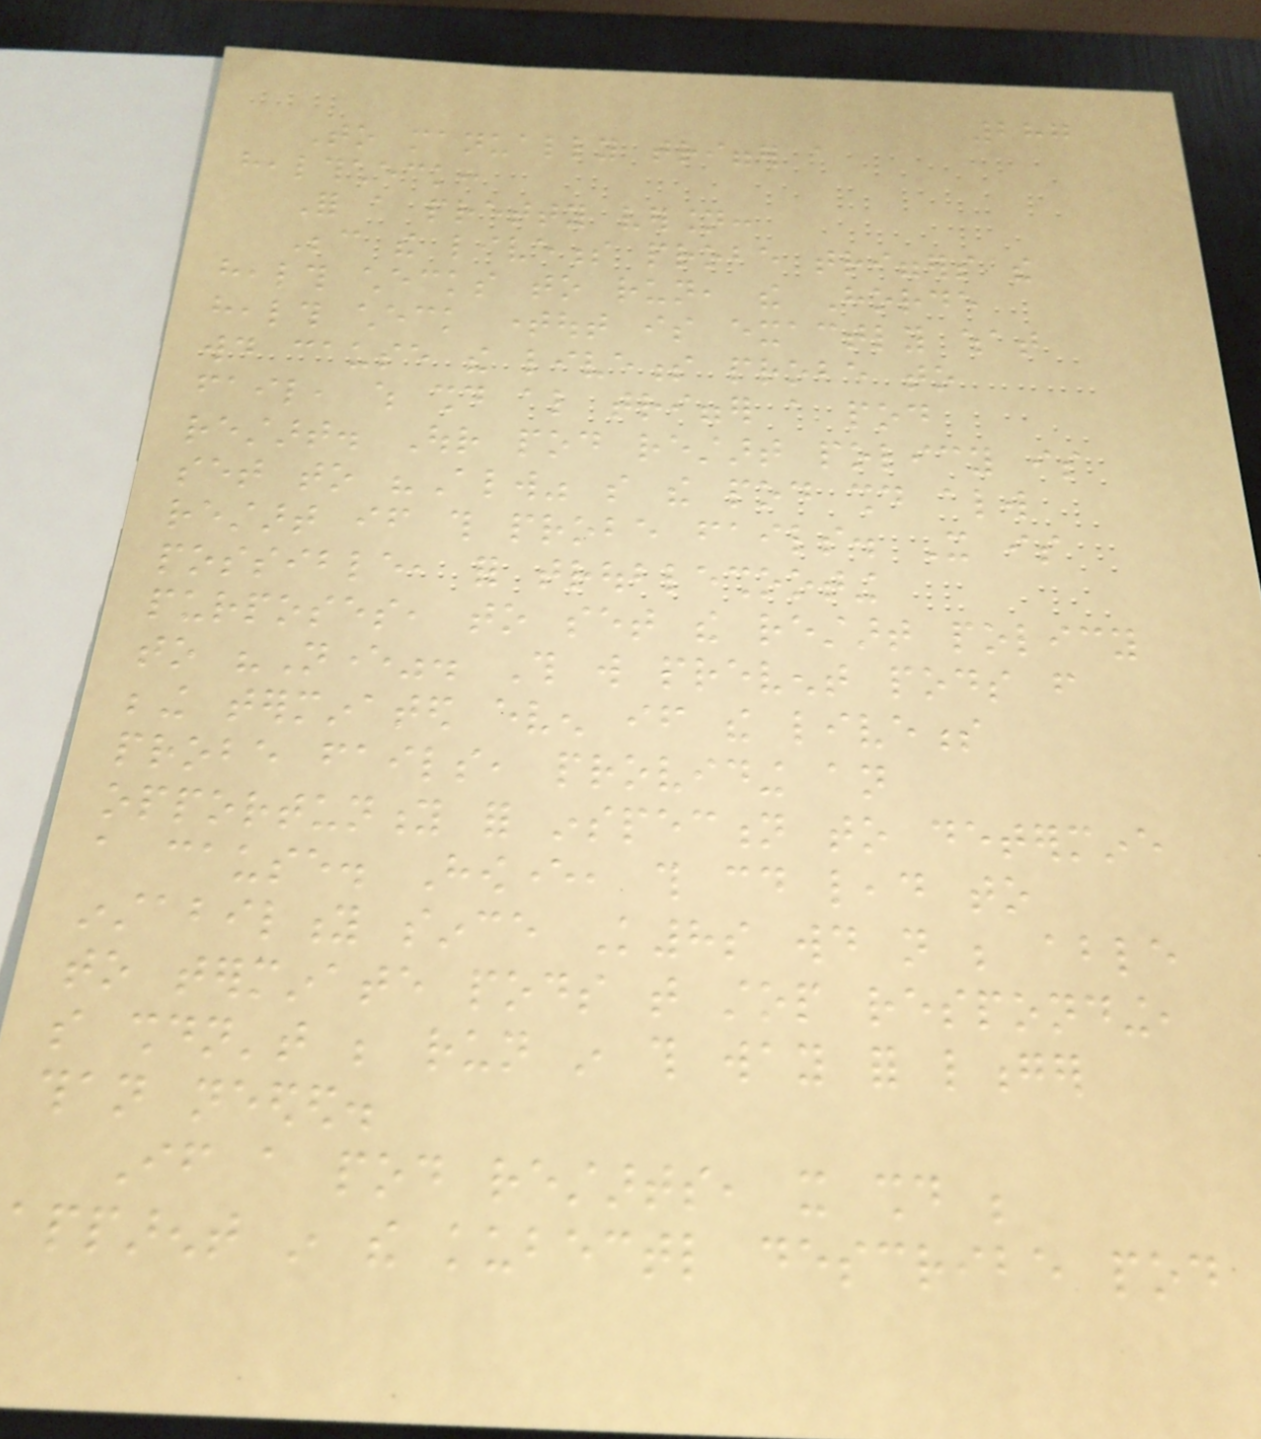287
To manually trigger a
healthcheck:
For a pretty version:
Because the liveness probe triggers the
health checks to run, the Horde
health check timeout is exactly what
would cause the liveness probe to
fail, which should also trigger a pod
restart. Our pod restart policy is
set to "Always" so the pod should always
restart if this probe fails. It is
possible, for troubleshooting
purposes, to set the restart policy
to "Never". This will prevent pods from
being terminated even if the liveness
probe fails, providing an
opportunity for inspection to determine
a cause. However, this could lead to
instability since K8s would not be able
to terminate pods that stop responding,
so shouldn't be run in this way for longer
than needed.
If a pod restarts, it should be
apparent in the kubectl describe pod
